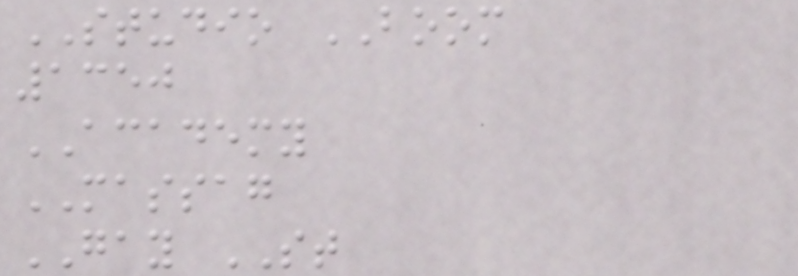STUDIO BOOM
1350
ACADEMY
MASSAG
GAY ST
